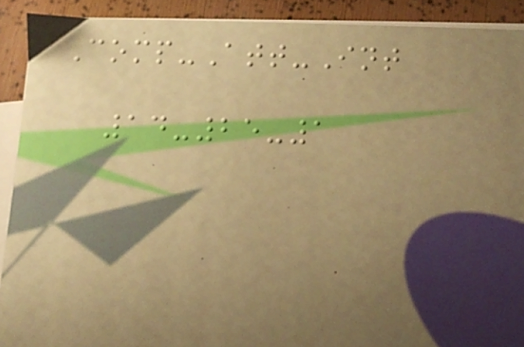Comp-Att-Int
14-25-1
